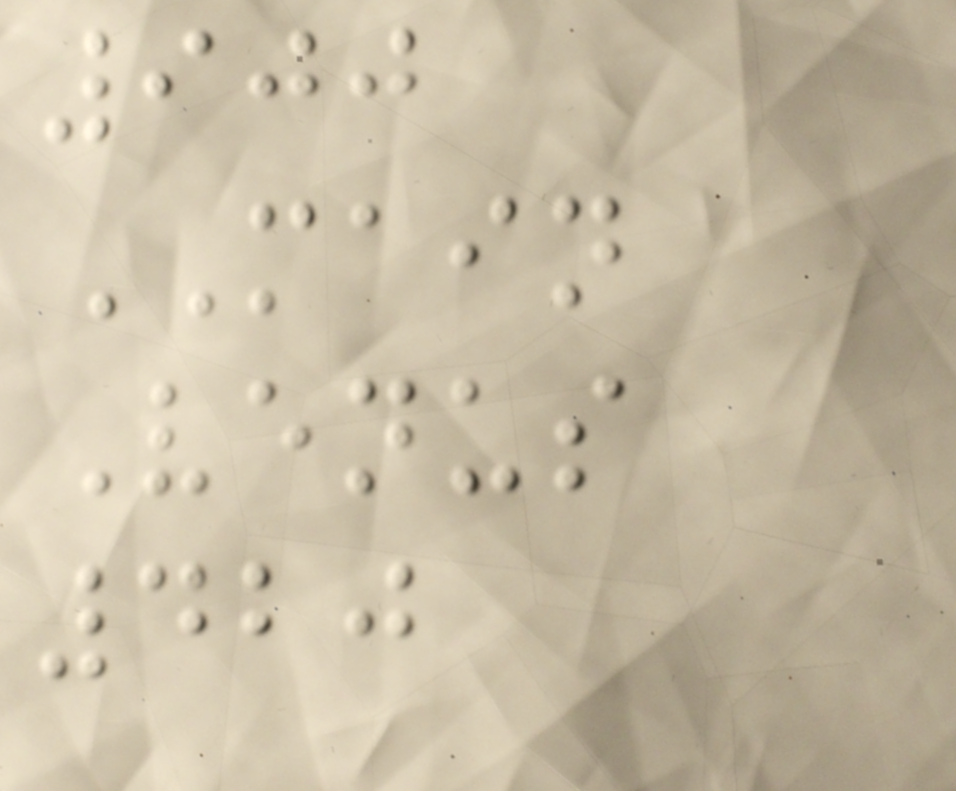900
MAIN
Venus
420
